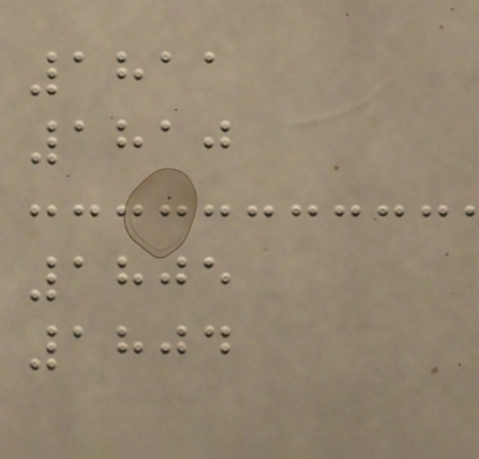1811
1810
1805
1804
